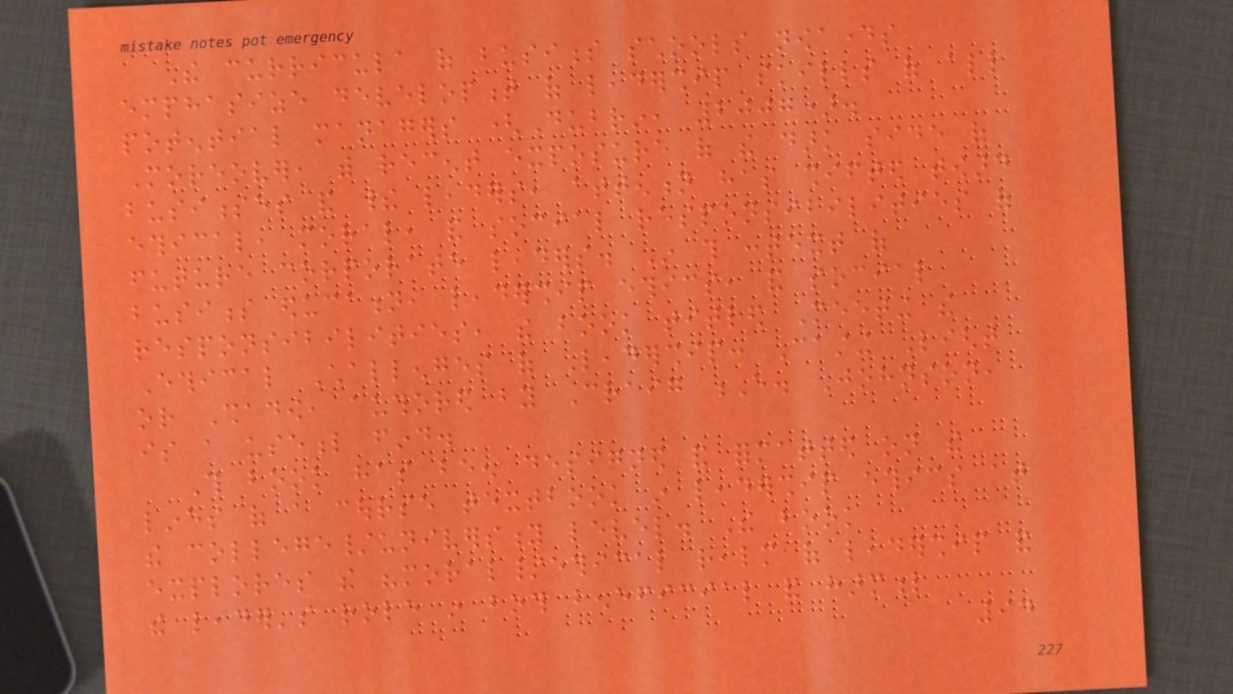The curricula of business schools nowadays
emphasize development of leadership skills of all
potential managers (Dubrin, 2007).
Moreover, with recent exposure of the dark side of
businesses and their leaders, attention has shifted toward
ethical, moral, and social responsibilities of
future corporate leaders. In this context of
business education, leadership ethics, and social
responsibilities, the book titled Meeting the
Ethical Challenges of Leadership: Casting Light
or Shadow, authored by Craig E. Johnson,
is a useful find.
This book has been designed and formatted on the
lines of a course textbook in leadership ethics at
the college/university level. The book
explores the "moral/ethical realm of leadership and
the leader's role in both beneficial and harmful
94
